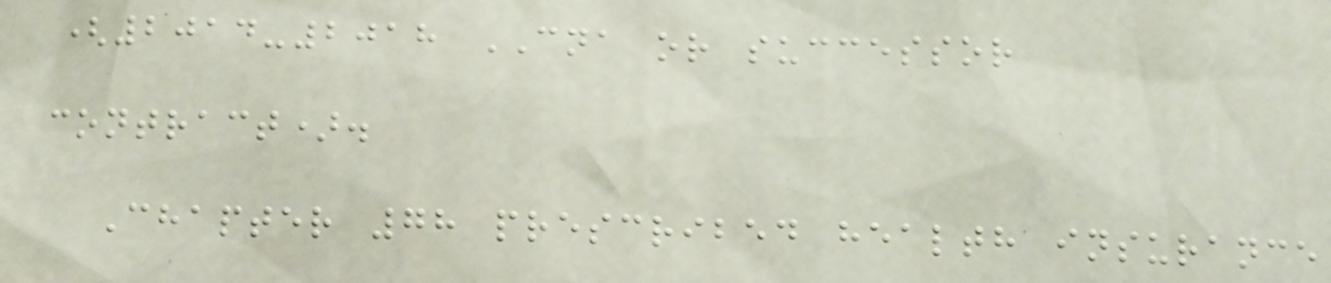(2014-2018 CNA or successor
contract).
Chapter 78 prescribed health insurance
